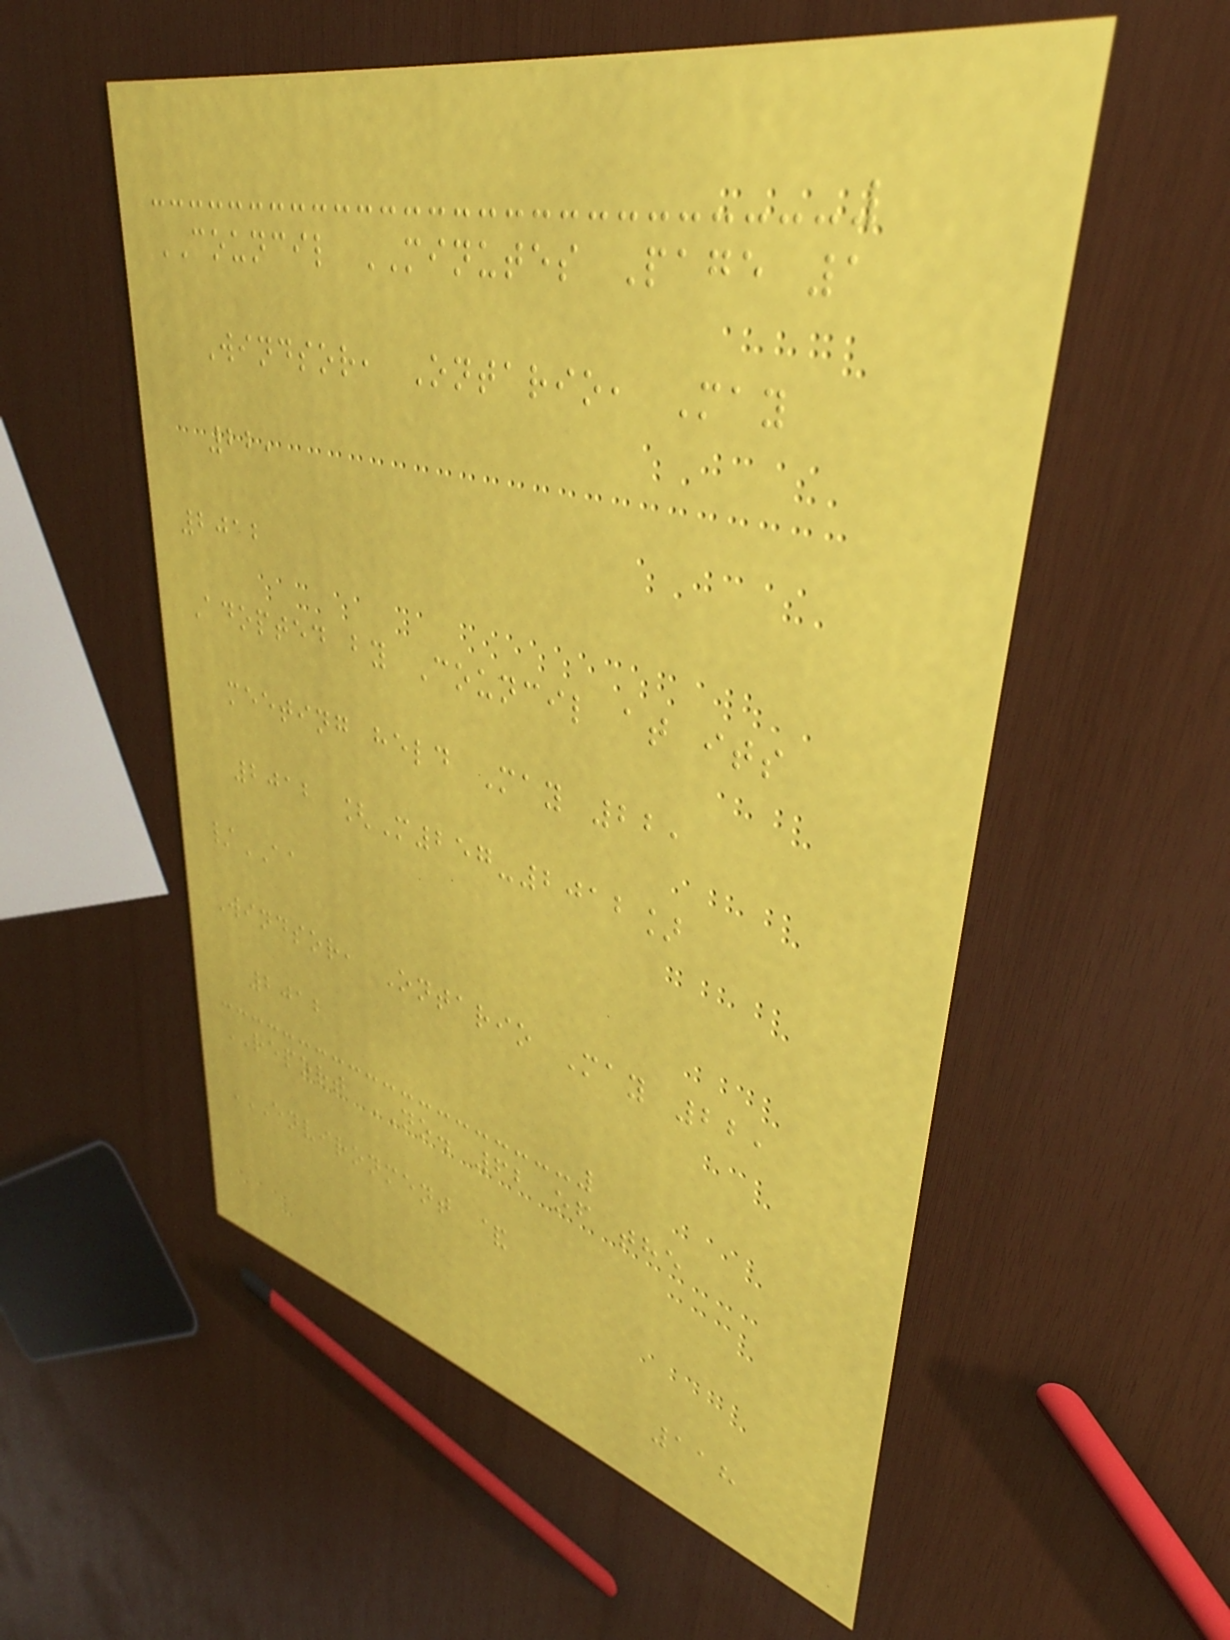COUNCIL MINUTES Page 1
Windsor, Ontario, May
22,
2012
Adopted by Council at its
meeting held May 22,
2012 [M257-2012]
/AA
Windsor, Ontario May 22,
2012
REPORT NO. 62 of the
ENVIRONMENT &
118
